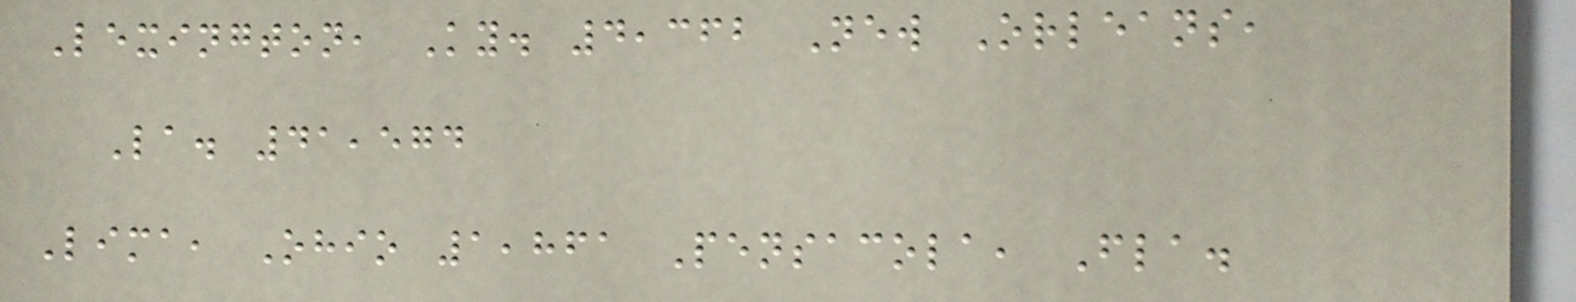Lexington, Ky. 4,362 New Orleans,
La. 41,574
Lima, Ohio 1,861 Pensacola, Fla.
